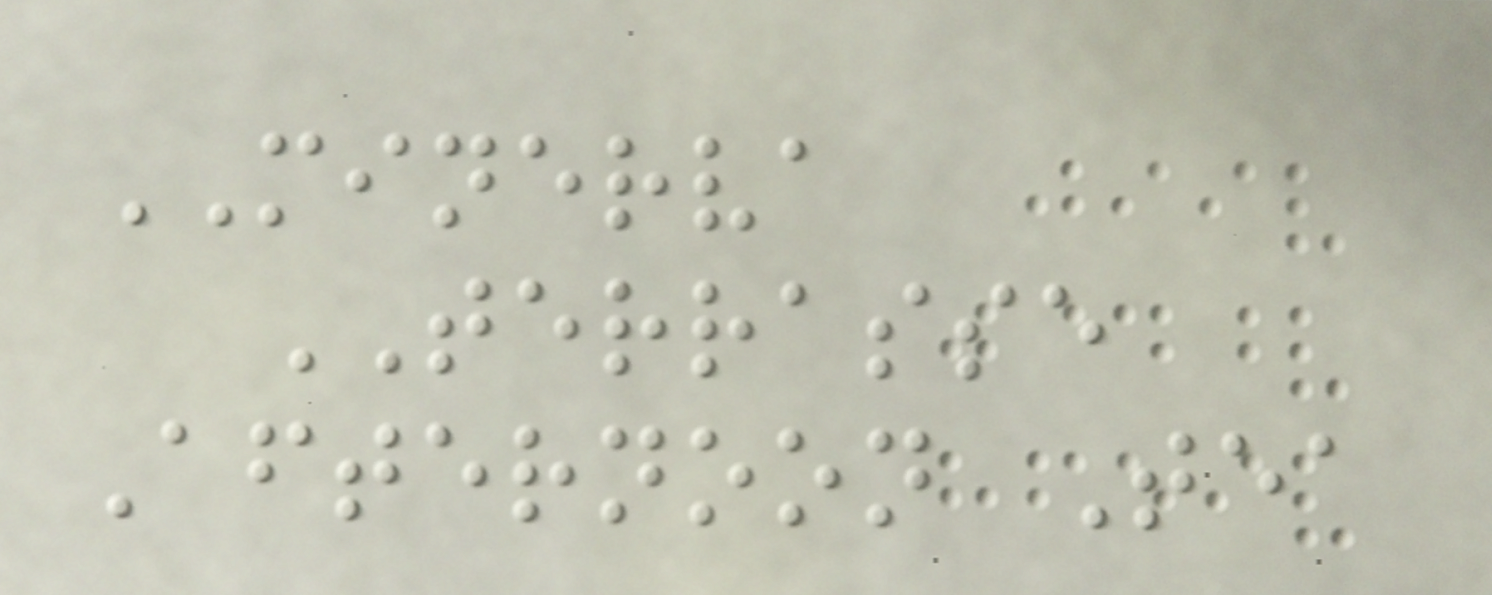MINERVA
TERRASSE
Afternoon Tea
